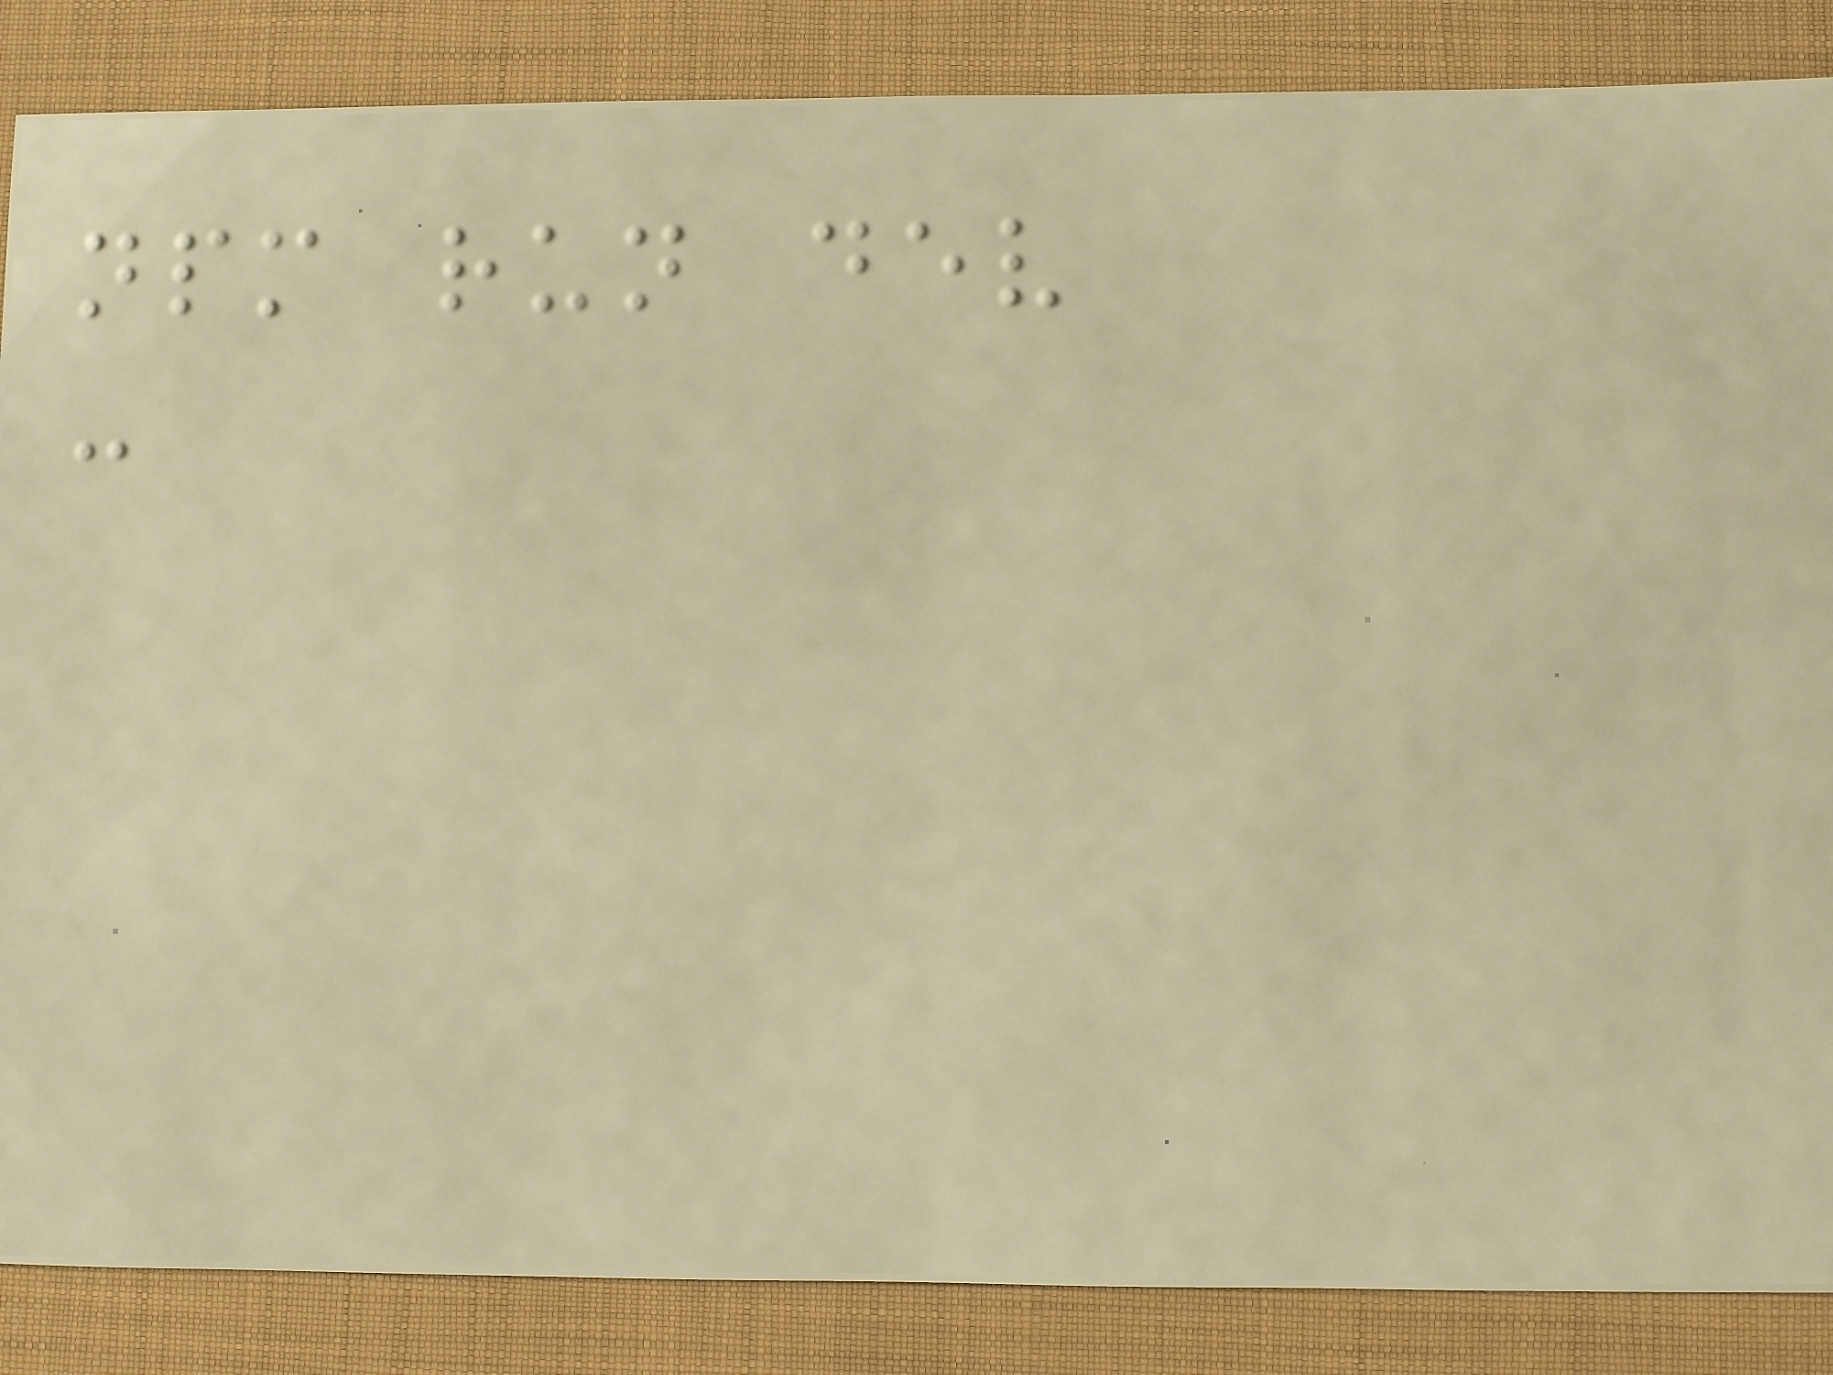npm run dev
-
